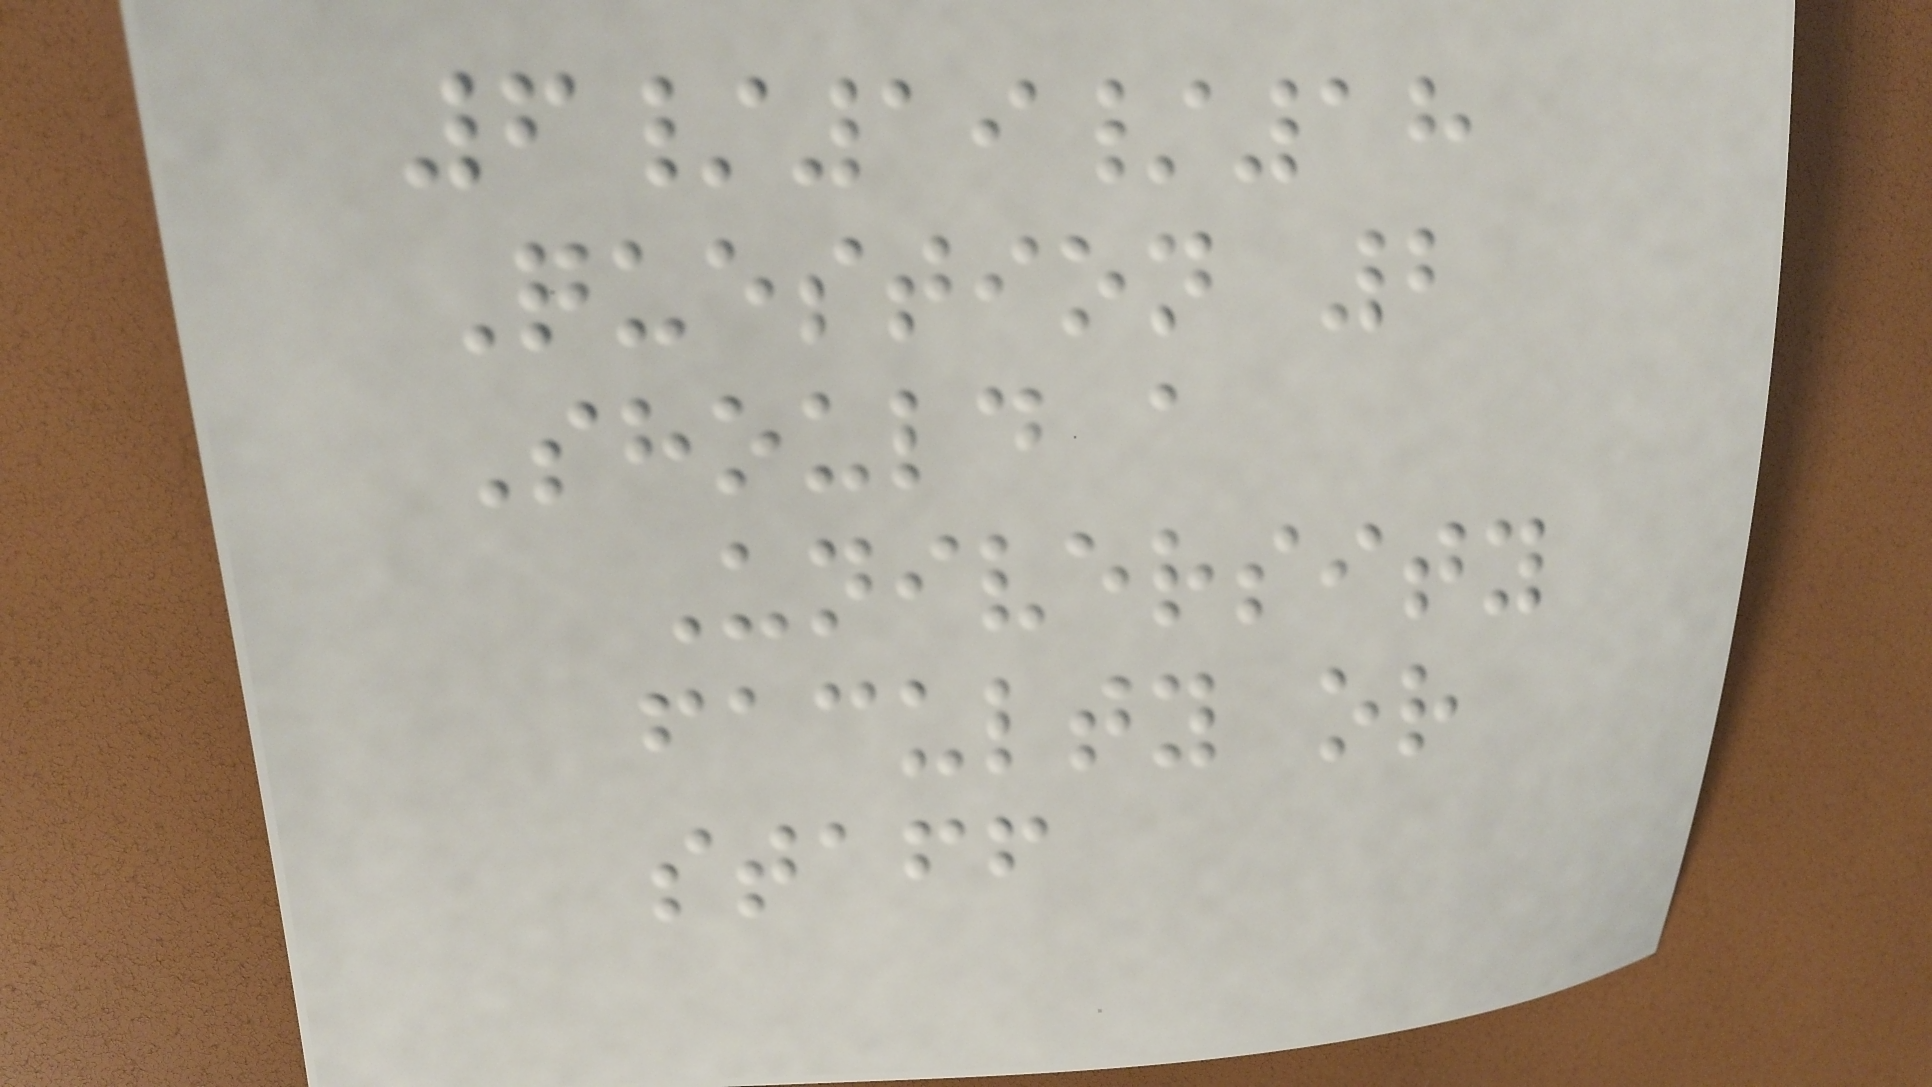6/19/18
Question 2
Should a
University
faculty or
staff
